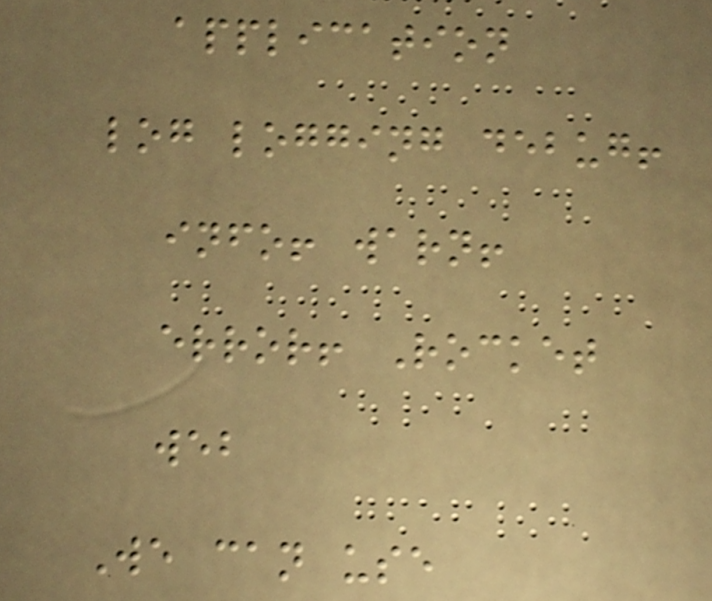application
log logging debug!
info! warn!
error! Rocket
web
We can use
